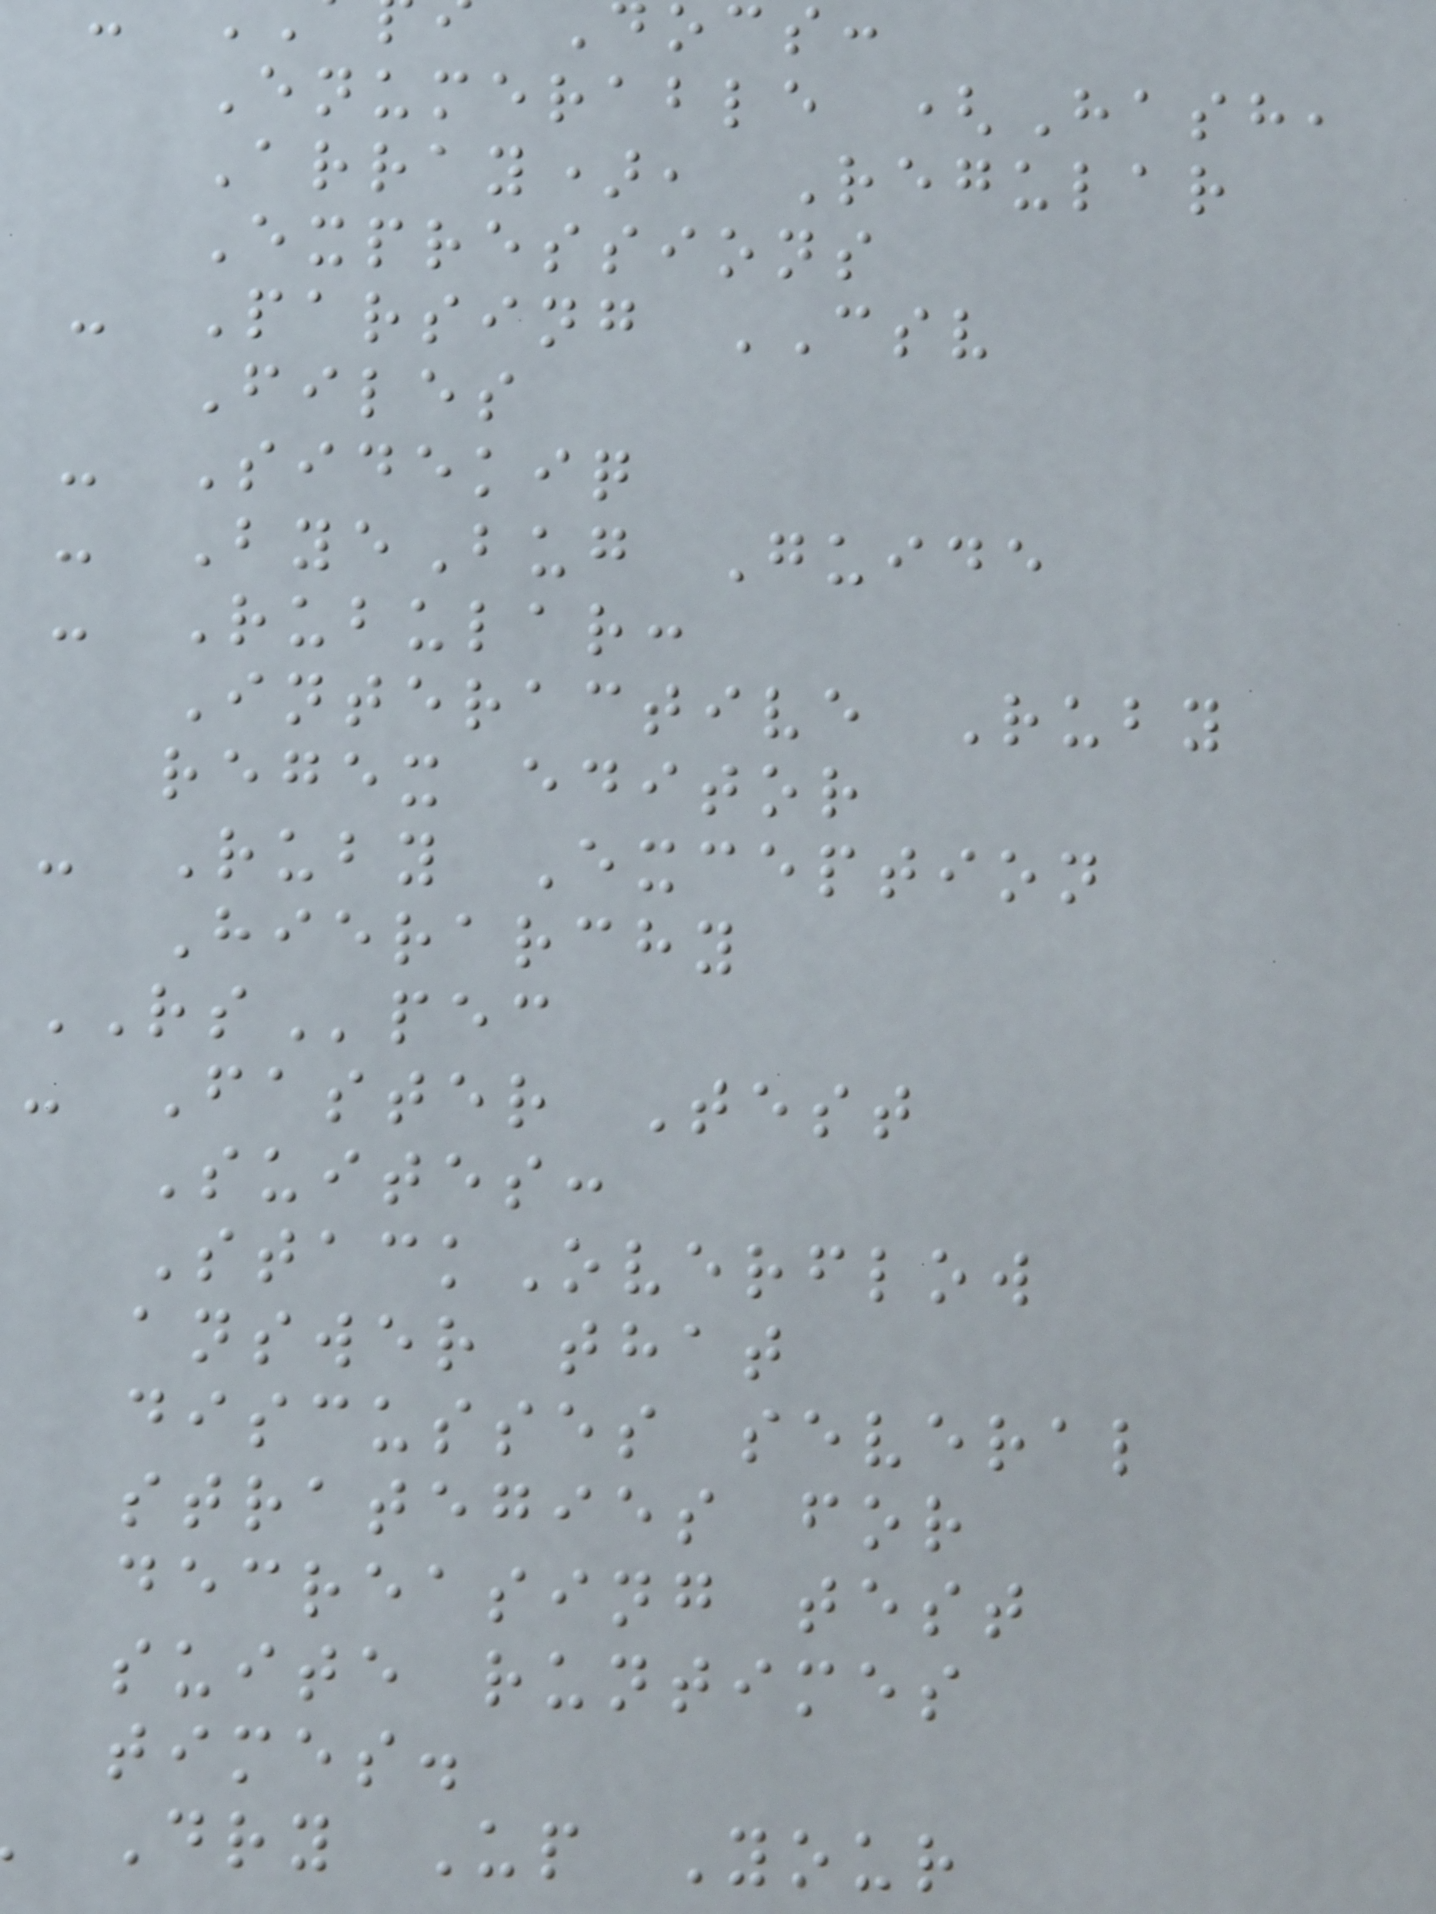ocs:
Enumerable (Hash,
Array), Regular
Expressions
- Parsing CSV
Files
- Sidekiq
- ByeBug Guide
- Rubular:
Interactive Ruby
regex editor
- Ruby Exception
Hierarchy
RSpec
- Faster Test
Suites:
StackOverflow
answer that
discusses several
strategies for
decreasing test
suite runtimes
times.
Dry Up Your
